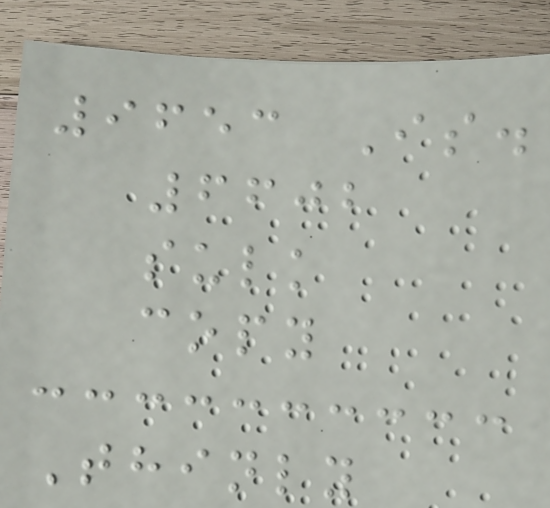9653 Is.
6602
sulk
copy
Thinly
